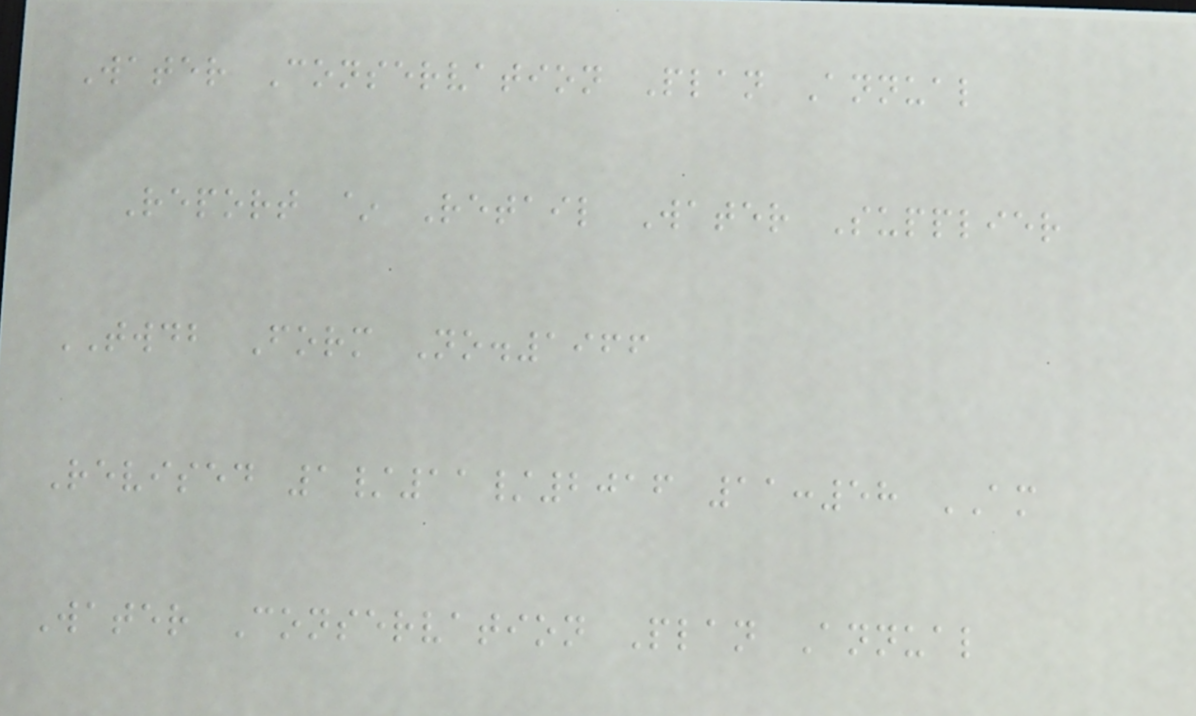Water Conservation Plan Annual
Report ~ Retail Water Supplier
TWDB Form No.1966
Revised 1/11/2016 11:58 AM
Water Conservation Plan Annual
